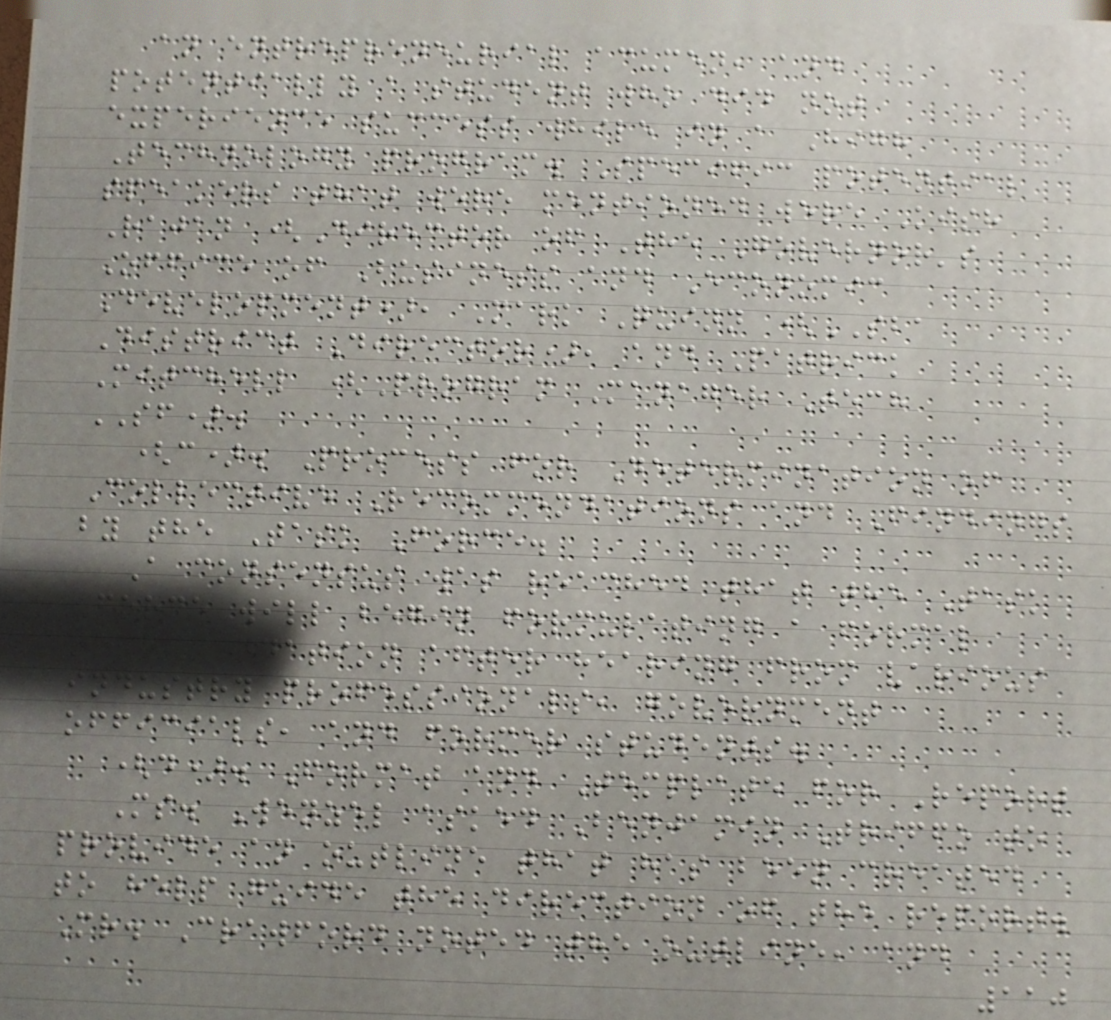an entrepreneurial acumen, and
potentially a student who did not
experience success while in a High
Technology program. Specific potential
speakers that were mentioned were Kish
Rajan (Director of The Governor's
Office of Business and Economic
Development), Mark Quinn (SBA
District Director), and Patrick
Mitchell (Program Manager Tech
SF).
(c). Process for Determination of
Collective Recommendations and Findings
by the Task Force.
A consensus was reached that the Task
Force will begin formulating a formal
recommendation after hearing from various
industry professionals, government
officials, and former students.
(d). Format and Template for Report
Ms. Wenzel asked Benjamin Triffo to
provide an outline that has been created
to help guide the direction of the report.
Mr. Crawford noted the outline, and
110
